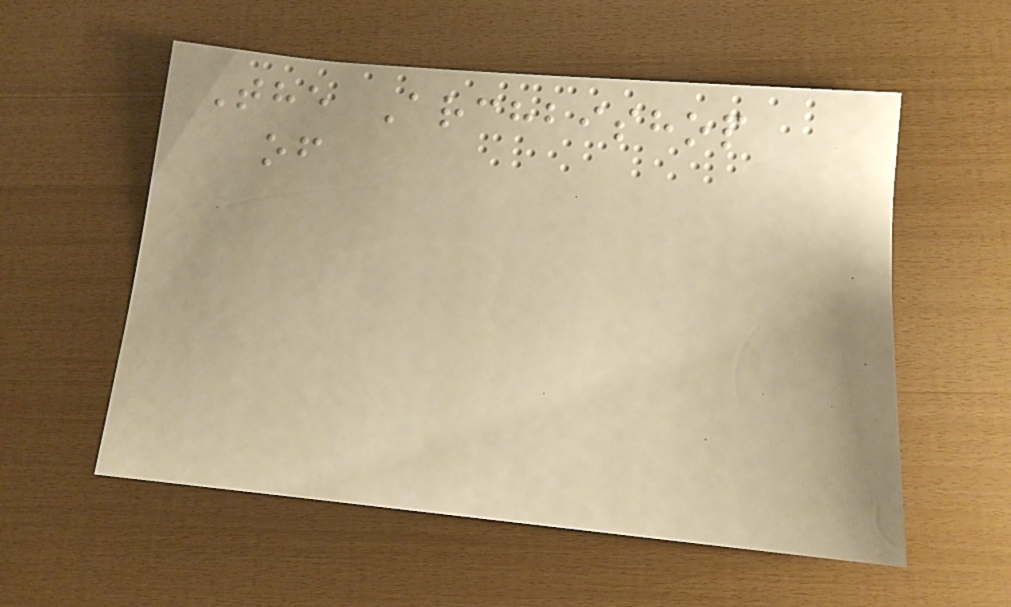The Archbishop
of
